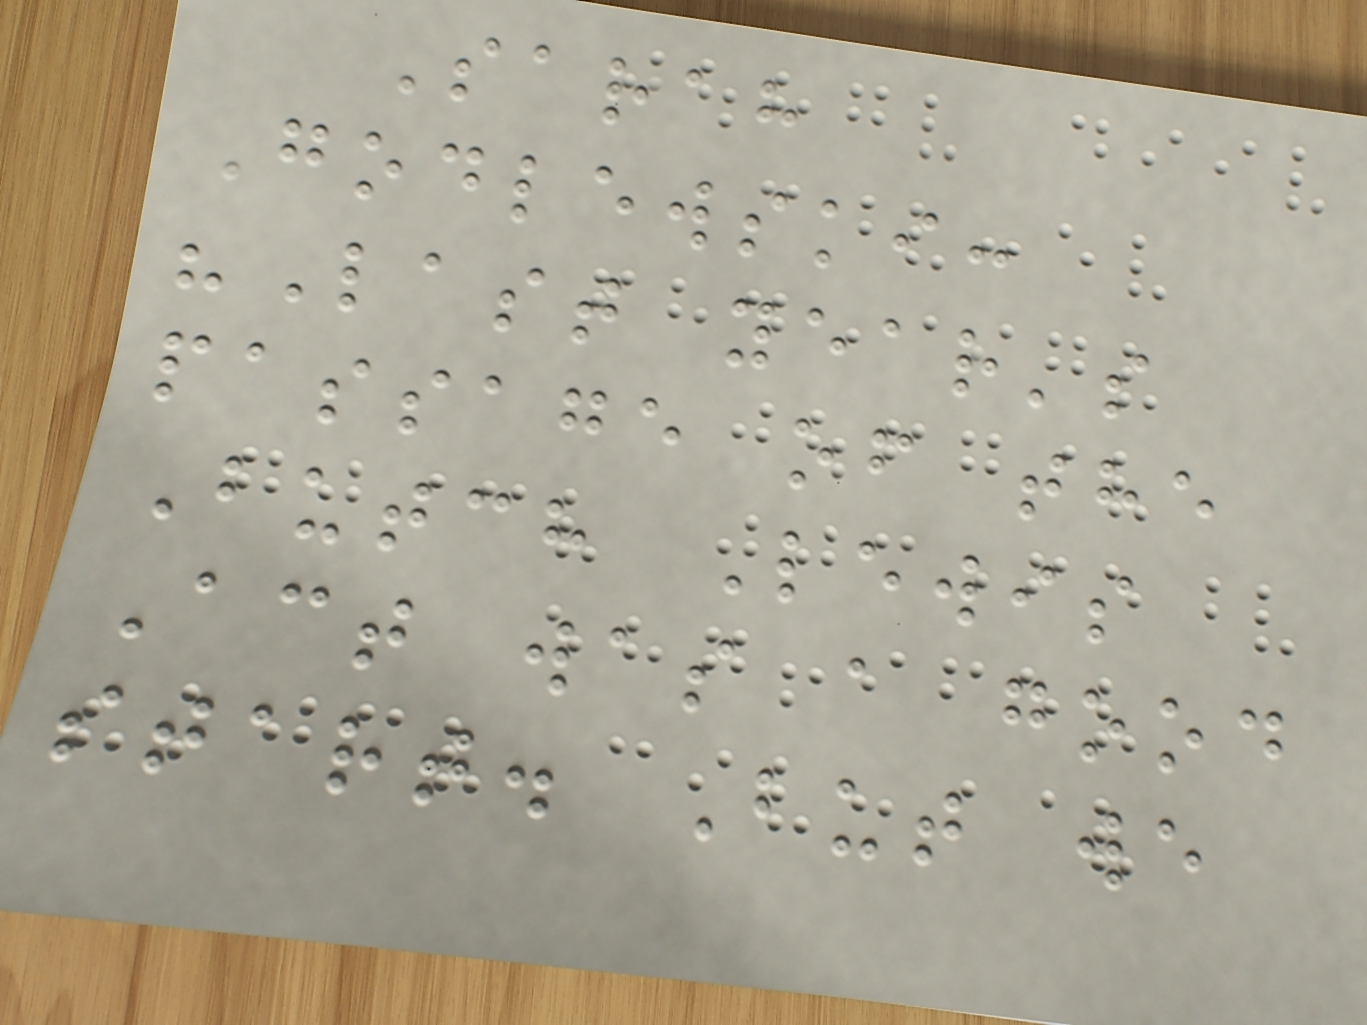Sarah
Godlewski:
"Last year's
passage of the
Butch Lewis
Act was a good
start. But we
